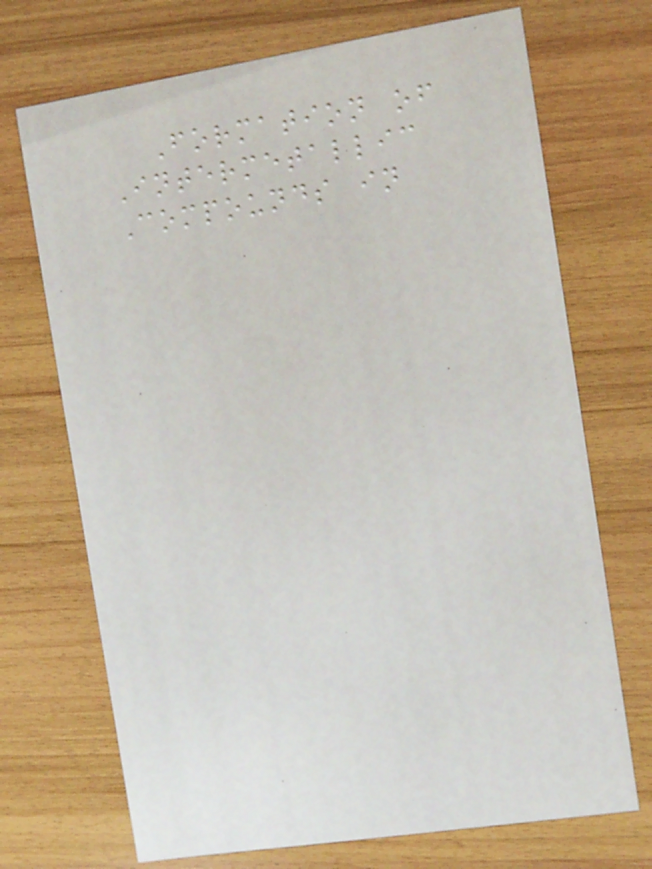Formation of
Intermetallic
Compounds in
